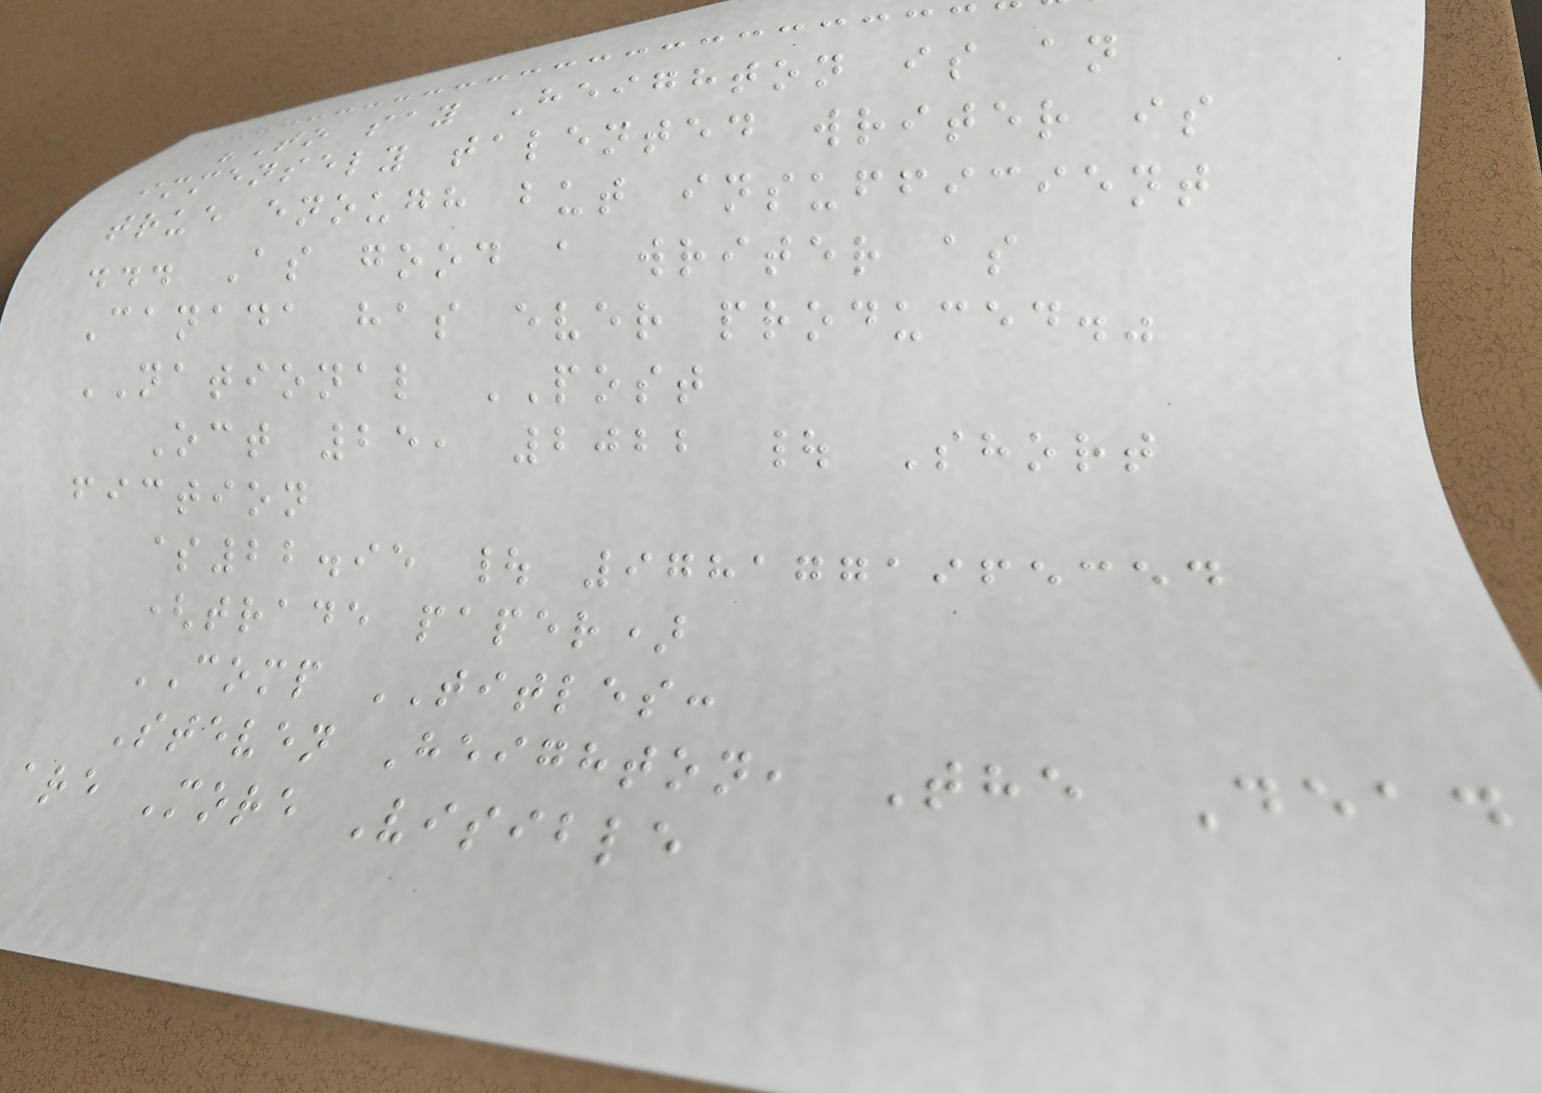"To say Heighton is an
immensely talented writer is
true enough but insufficient
... As good a writer as
Canada has ever produced."
NATIONAL POST
Oct 25, 2022 | Short
fiction
$22.95 | 9781771965354
(trade paper)
COMP TITLES:
Steven Heighton, The Dead
are More Visible
